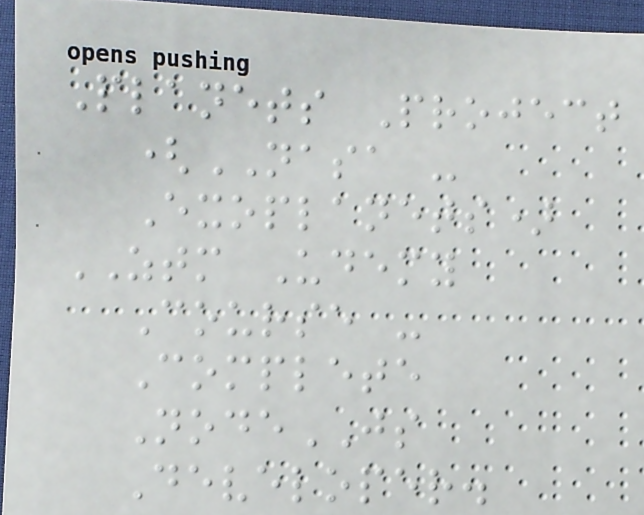Planets Project
(NASA -
Exoplanets)
ZTM Udemy
Course -
Complete
NodeJS
Developer.
